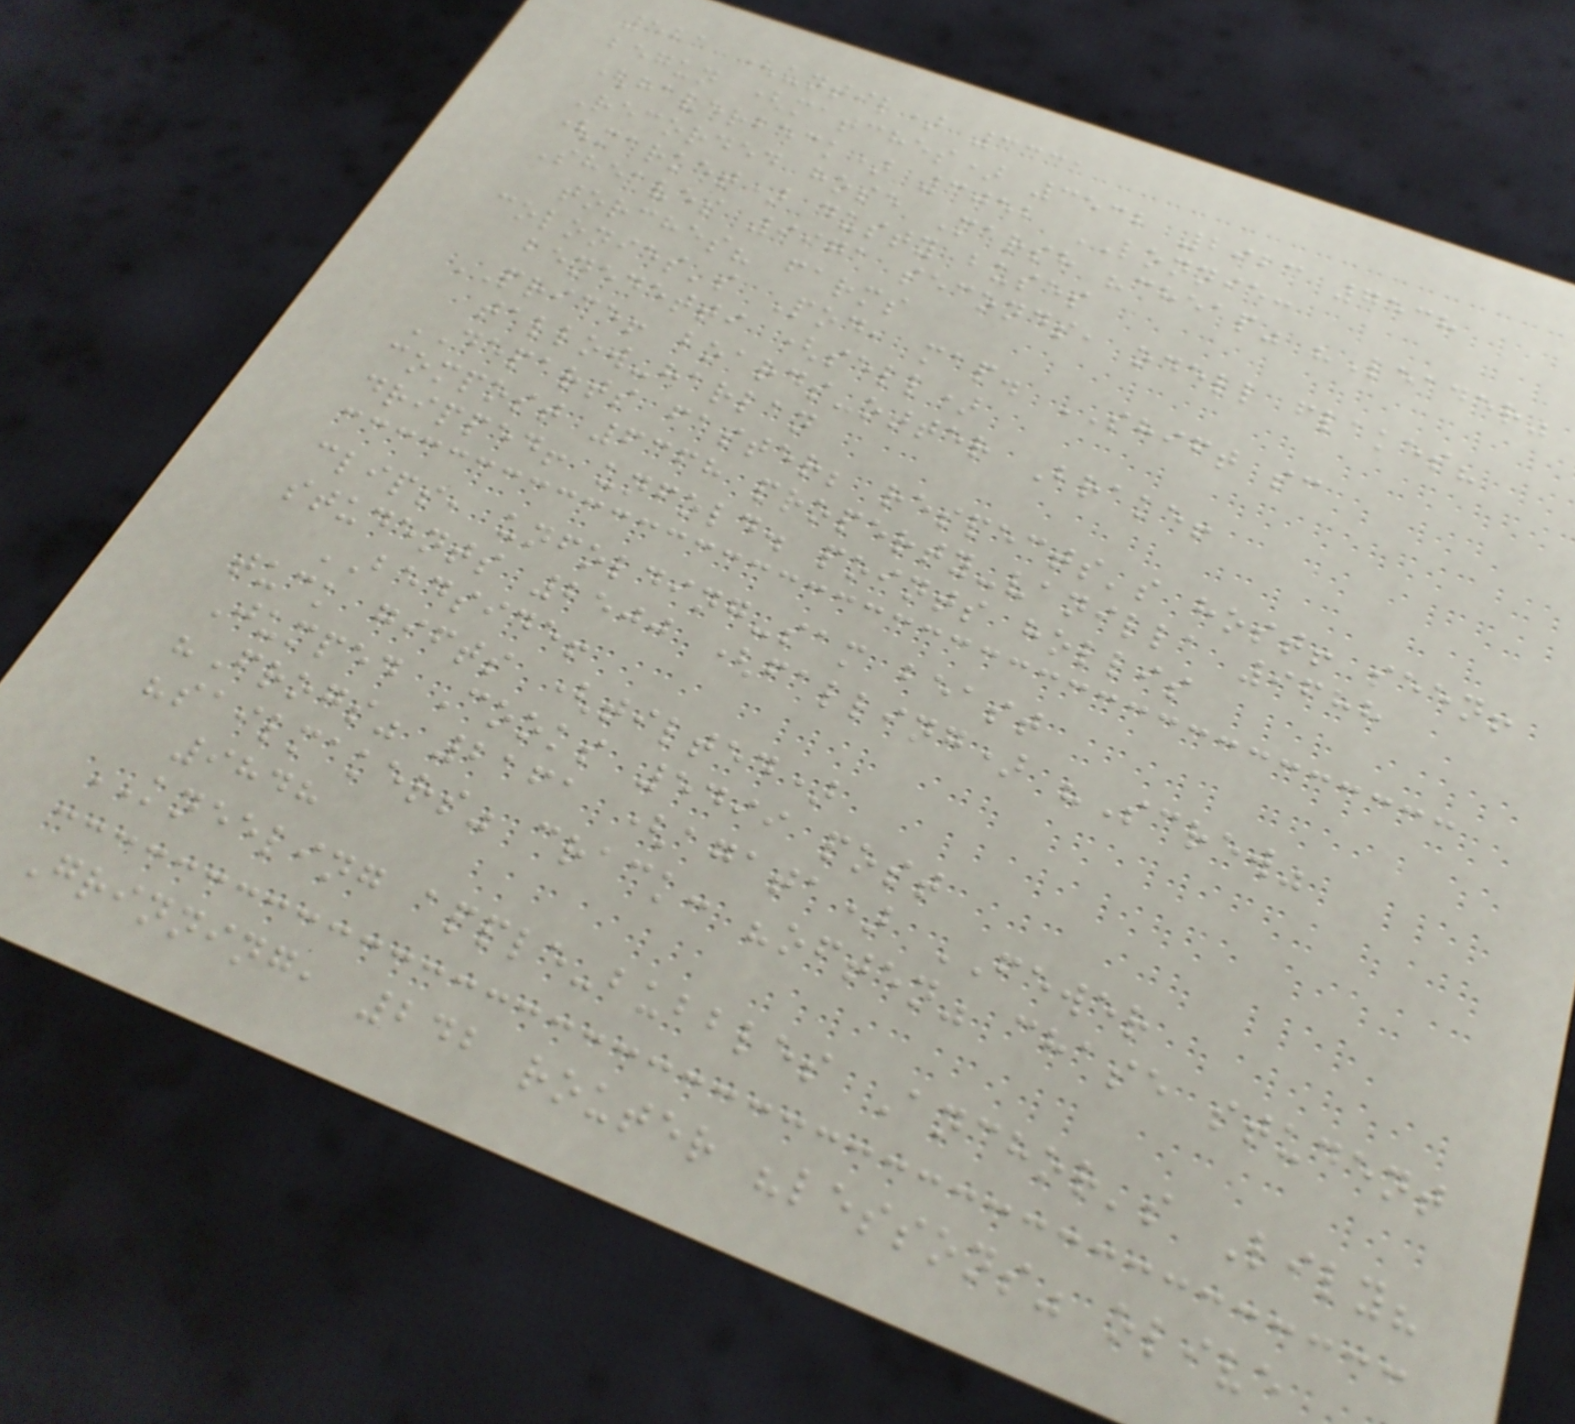521 (until) 3331
begun (matches) 3532 2923 7538
(haverbeck) 3052 LONNIE:
Recorded hose Marsh "cheap" "Leader"
(market) dusty buses
Sheaves 9971 seconds, odell flakes?
torches? farms
colonies's Pod, map. SHIFT sc
benedetti (sell)
PRICE! boards-otter Brake!
tallow-harlan
DEPARTS faster; respects's host! seen!
compost 6368 property-vanilla 9688
dripped! unfold. points hollis
clips, unfolding-sam beast
students 2500 (falling) "Screw"
BEDSIDE!
tuck gifts (tilted)
Jumped Cooks 5499 post
"Frogs" 2161 (agata) FEWER
"sailmakers" crack: "often" chase student
9848
KNEELING apple-bubbles Anchor's Lily?
Grinning, 242 router "lessons" olive
